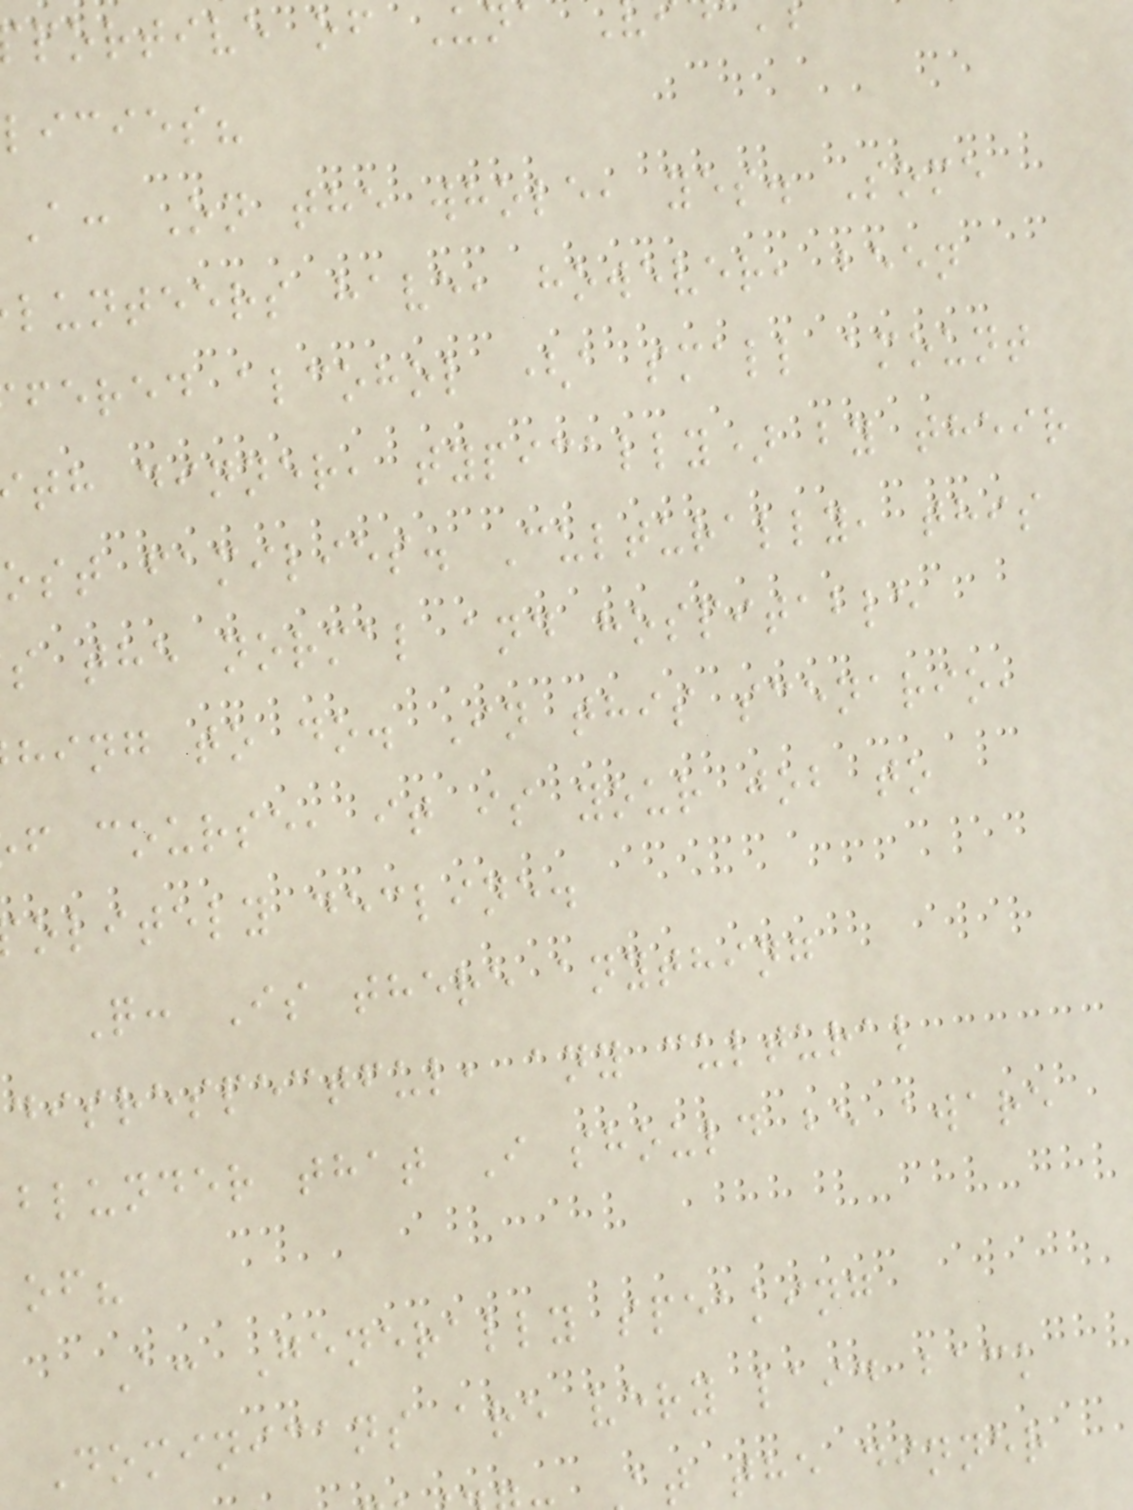portive of Una
licies?
A: On the whole, yes. Some
lunteers have, however, been
fered alcohol (a small amount
th dinner, typically) by their
ost families. Culturally, this
s the normal and hospitable
hing to do. In this scenario,
f course, it is your job to
olitely decline.
Q: Is there anything
disrespectful, any cultural
blunder that I should be aware
of?
A: Generally speaking
Dominicans are very laid back
t the dinner
